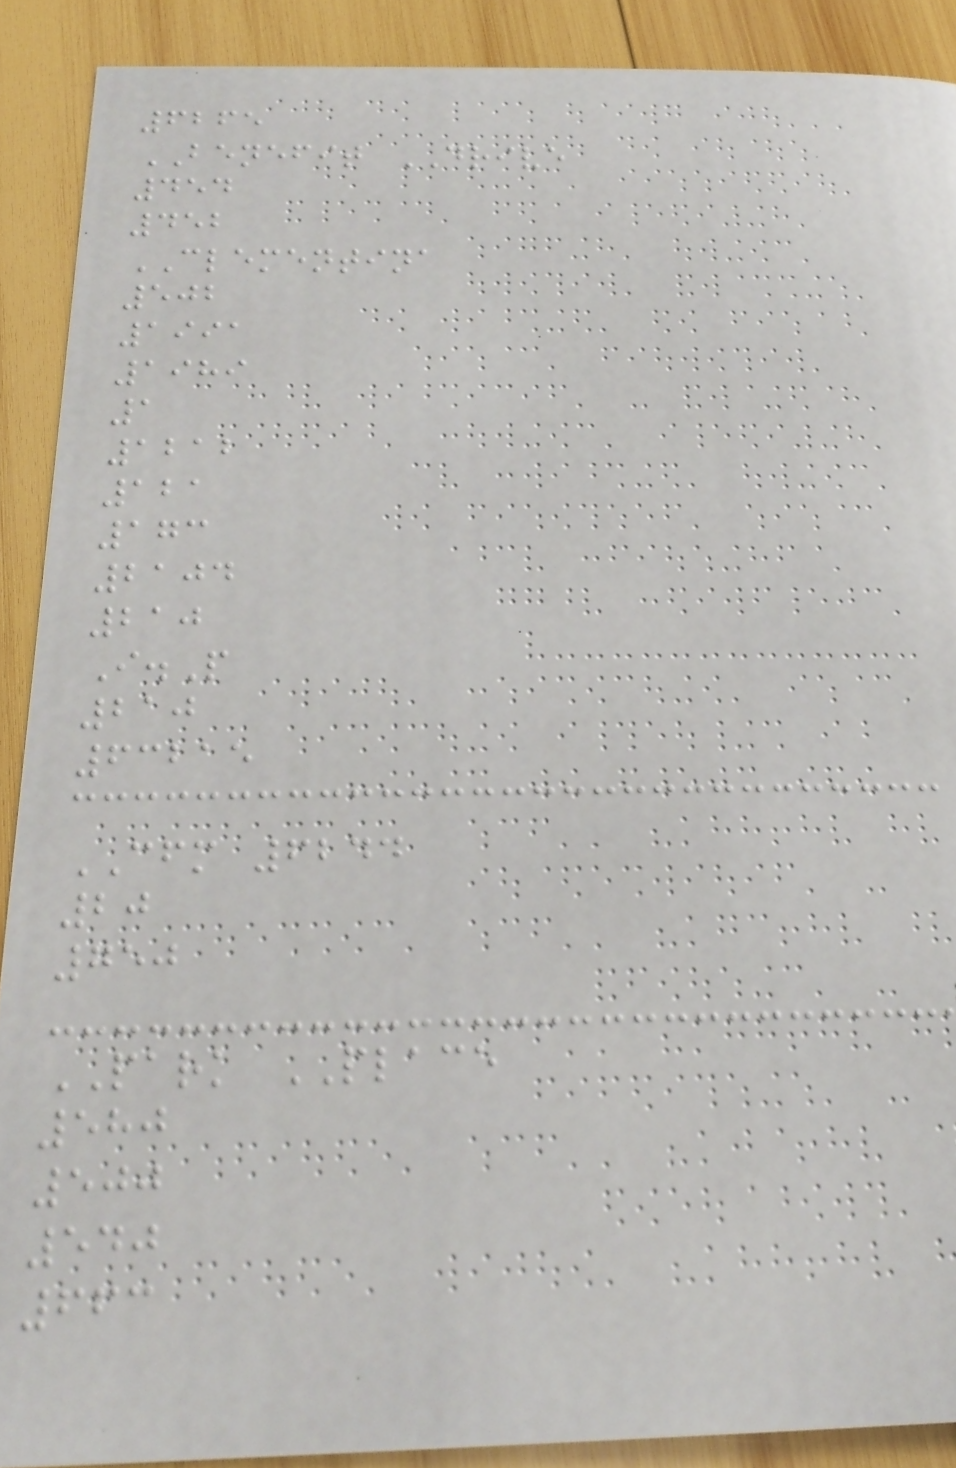6265
BENEFIT DRIVE
454
452
CLEMENTINA
502
1991
1989
1
1212
121
173
2104
210
I.P
210
63215
CFM 6244
20
750
PARK PLACE
580
500
540
663
